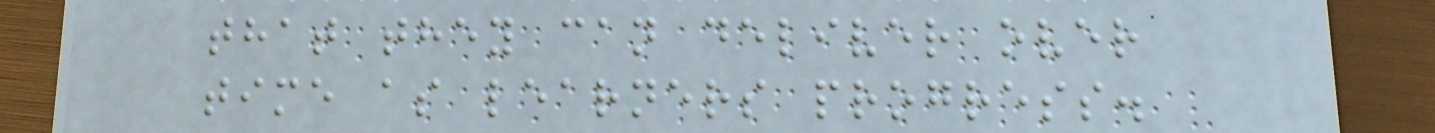that they can deliver over
time as learners progress.
